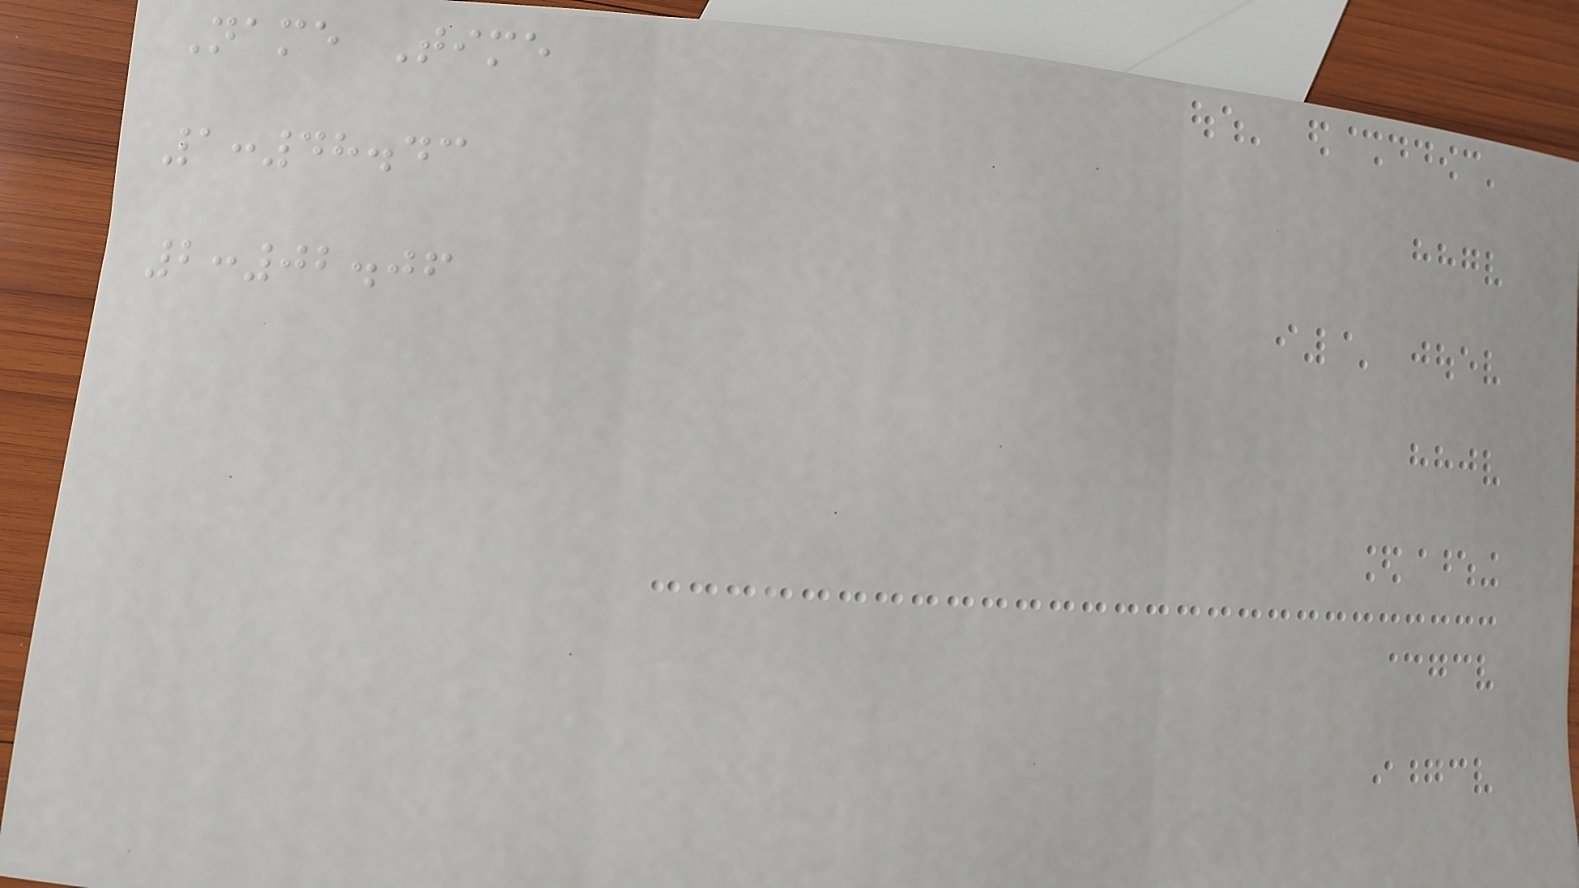Name Time
1:48.43
2:02.06
